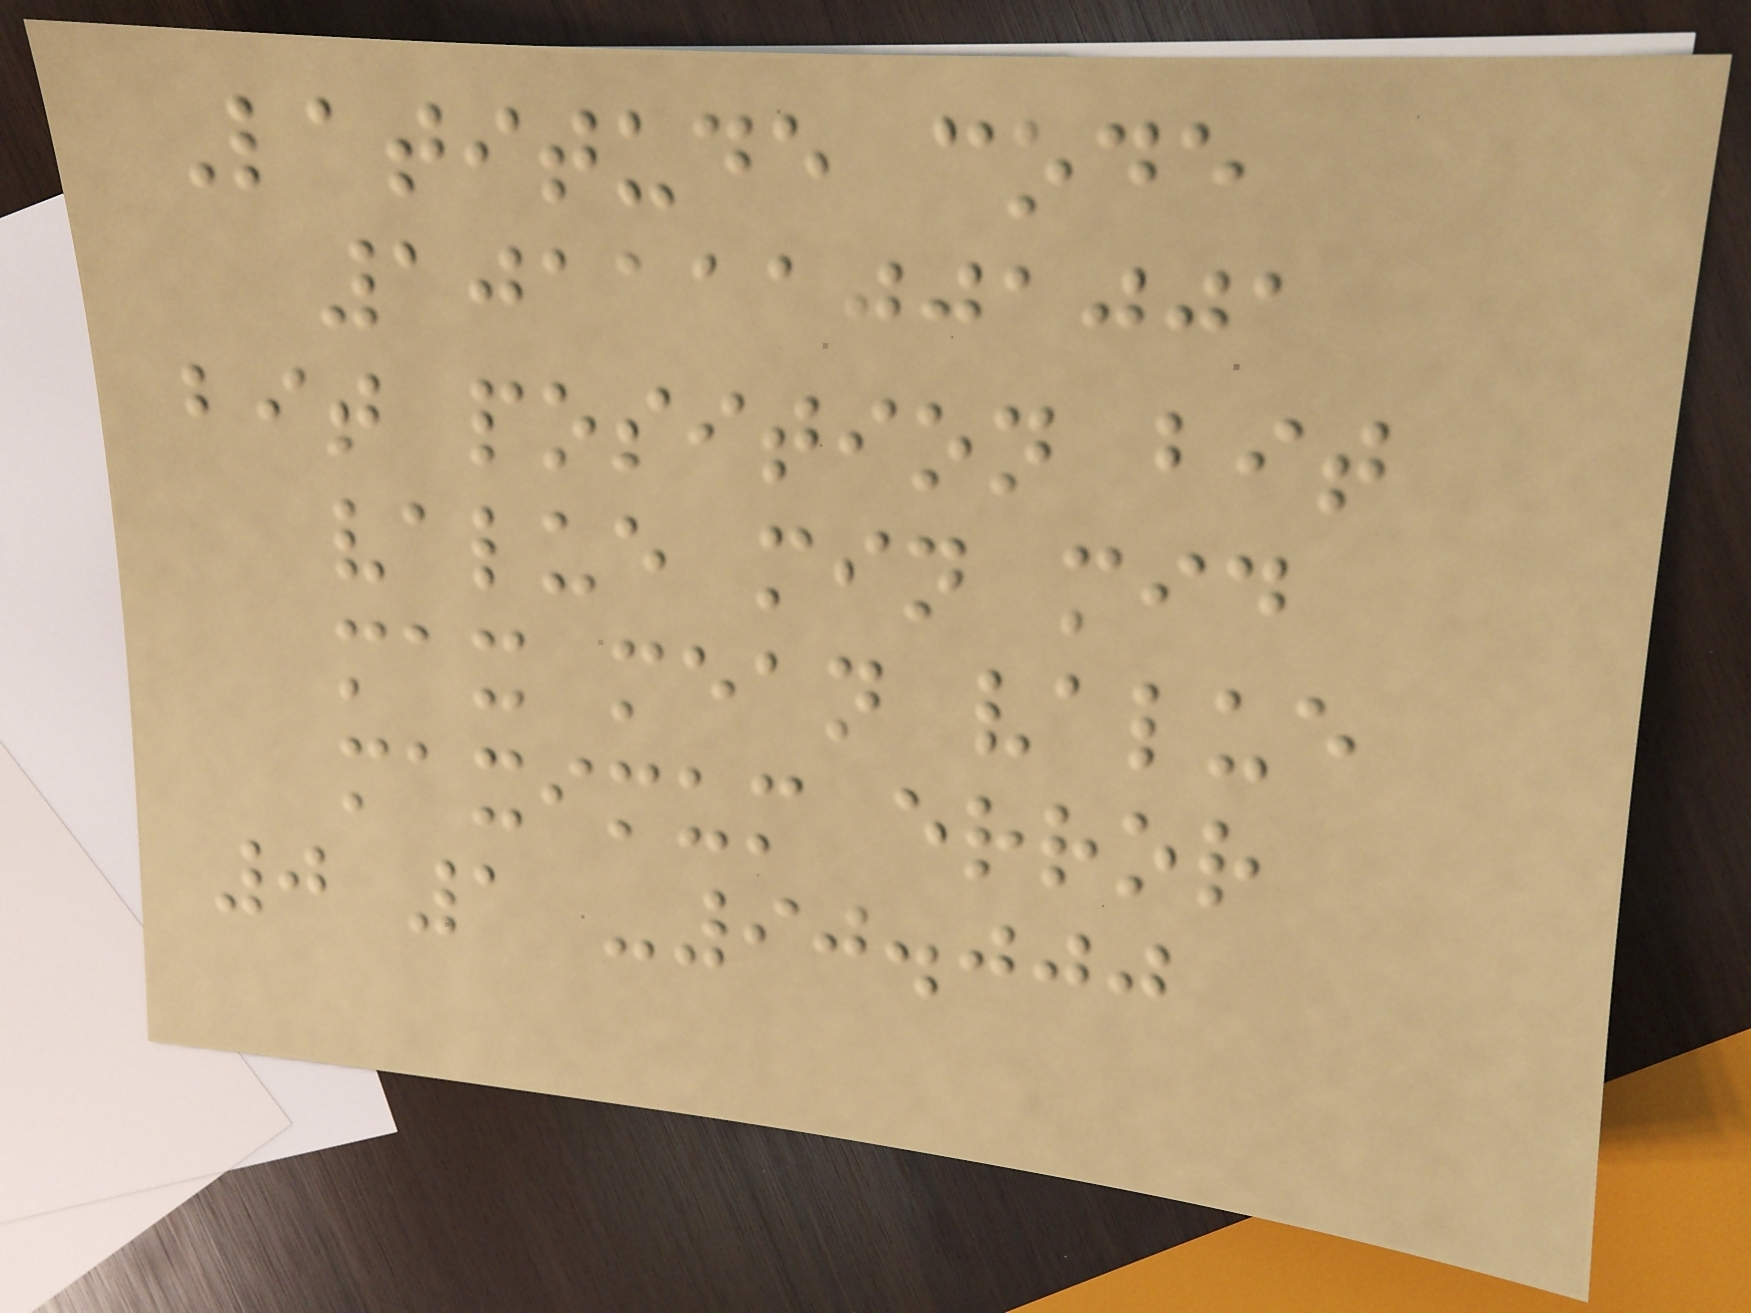Latitude code
101111001001
bit position bit
value min mid
max mean value
maximum error
0 1 -90.000
